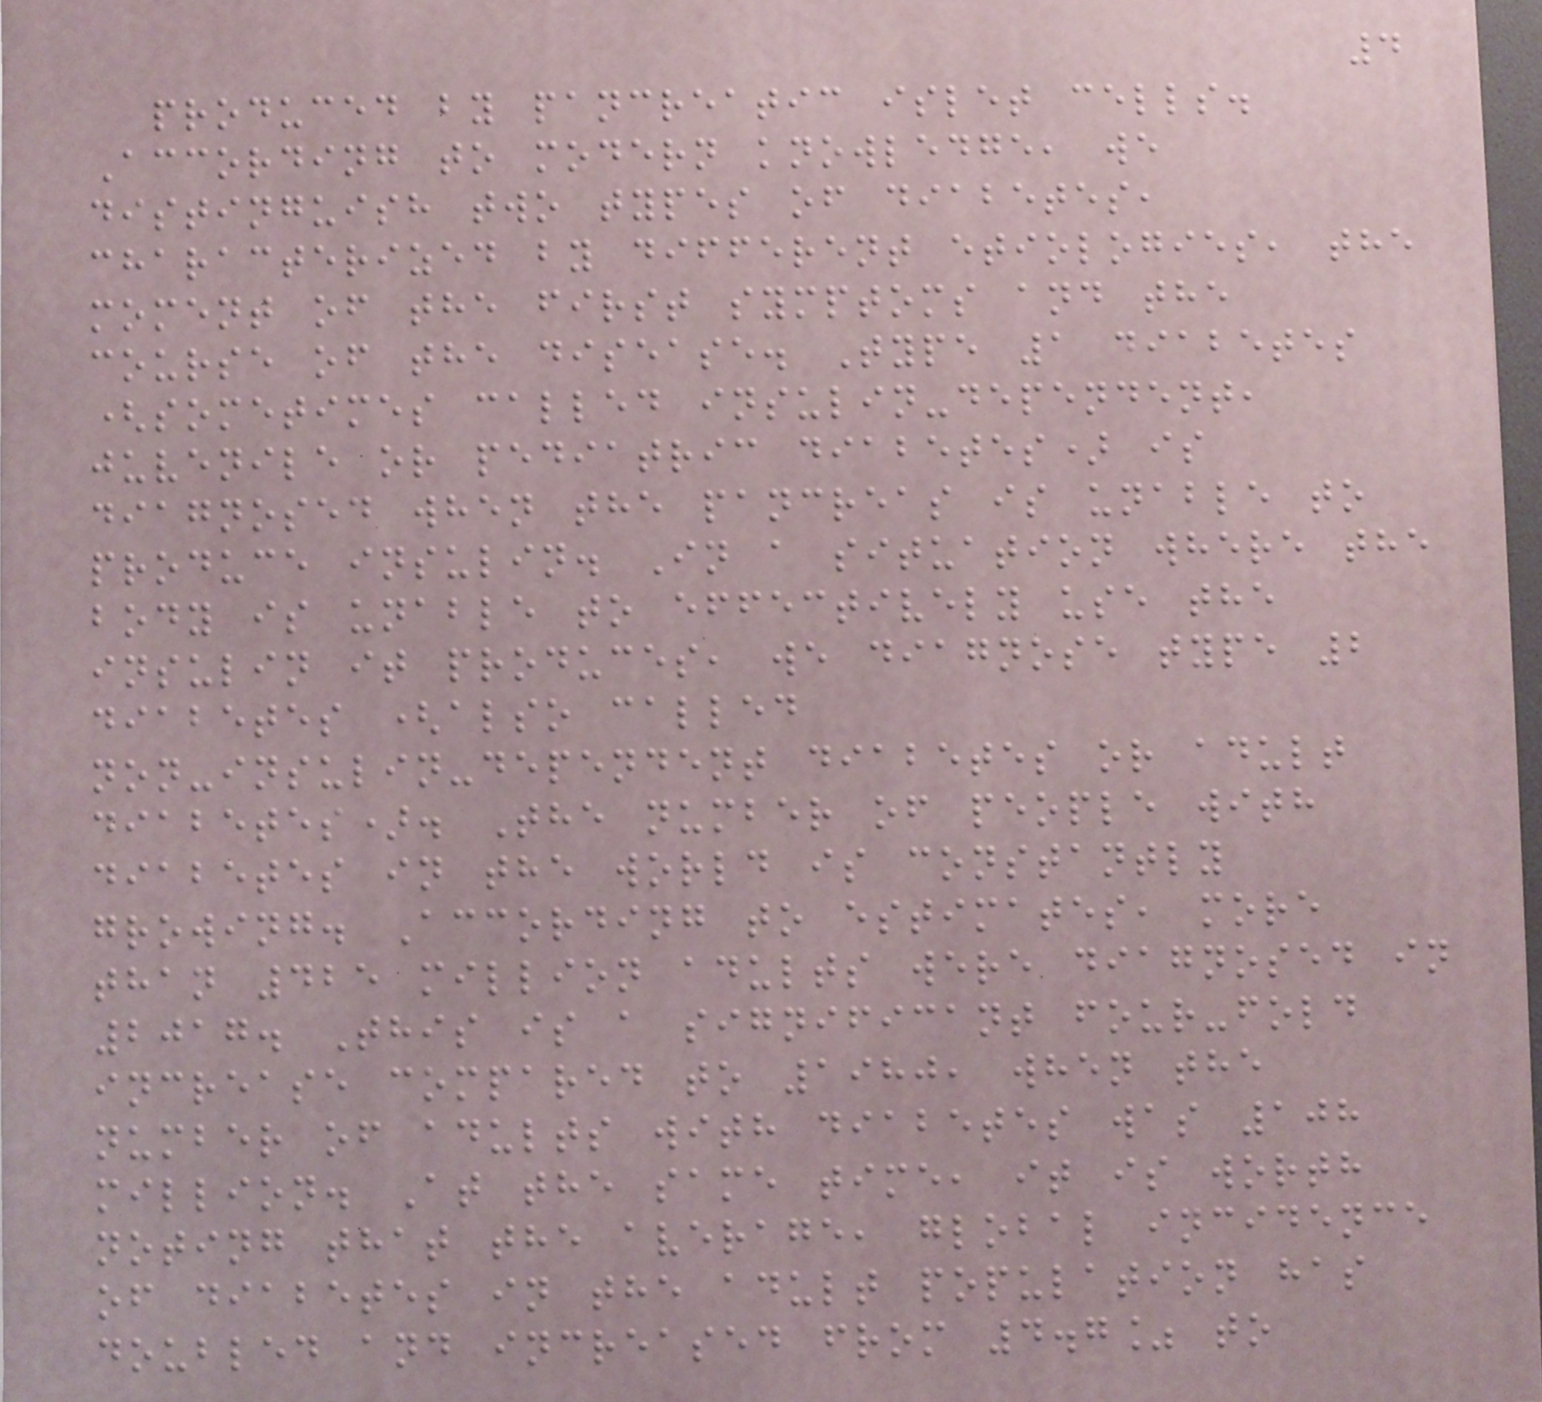4
produced by pancreatic islet cells.
According to modern knowledge, we
distinguish two types of diabetes,
characterized by different etiologies, the
moment of the first symptoms and the
course of the disease. Type 1 diabetes
(sometimes called insulin-dependent,
juvenile or pediatric diabetes) is
diagnosed when the pancreas is unable to
produce insulin. In a situation where the
body is unable to effectively use the
insulin it produces, we diagnose type 2
diabetes (also called
non-insulin-dependent diabetes or adult
diabetes). The number of people with
diabetes in the world is constantly
growing. According to estimates, more
than 425 million adults were diagnosed in
2017. This is a significant four-fold
increase compared to 1980, when the
number of adults with diabetes was 108
million. At the same time, it is worth
noting that the average, global incidence
of diabetes in the adult population has
doubled and increased from 4.7% to
